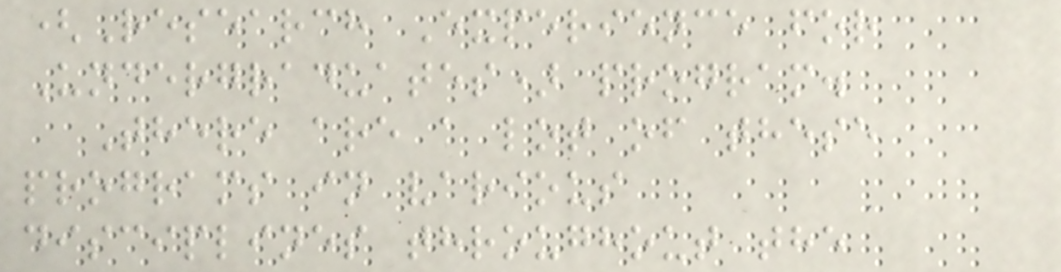(Research Experience for
Undergraduates) program.
There are a lot of these
programs in various
disciplines throughout the
